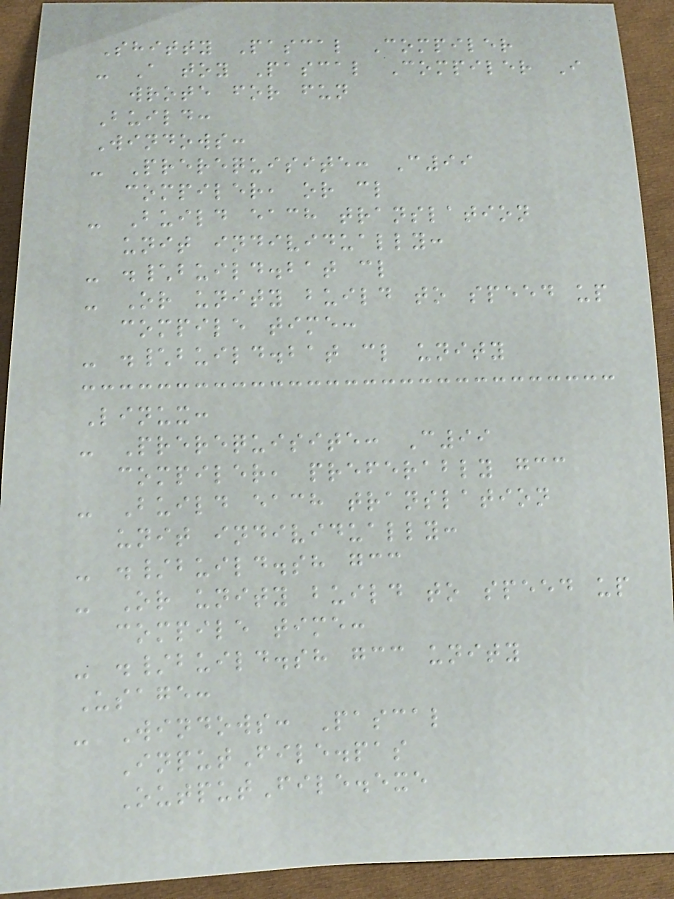Shitty Pascal Compiler
- A toy Pascal Compiler I
wrote for fun
Build:
Windows:
- Prerequisite: C99
compiler, or cl
- Build each translation
unit individually:
- .\build.bat cl
- Or unity build to speed up
compile time:
- .\build.bat cl unity
Linux:
- Prerequisite: C99
compiler, preferably gcc
- Build each translation
unit individually:
- ./build.sh gcc
- Or unity build to speed up
compile time:
- ./build.sh gcc unity
Usage:
- Windows: Pascal
InputFile.pas
OutputFile.exe
